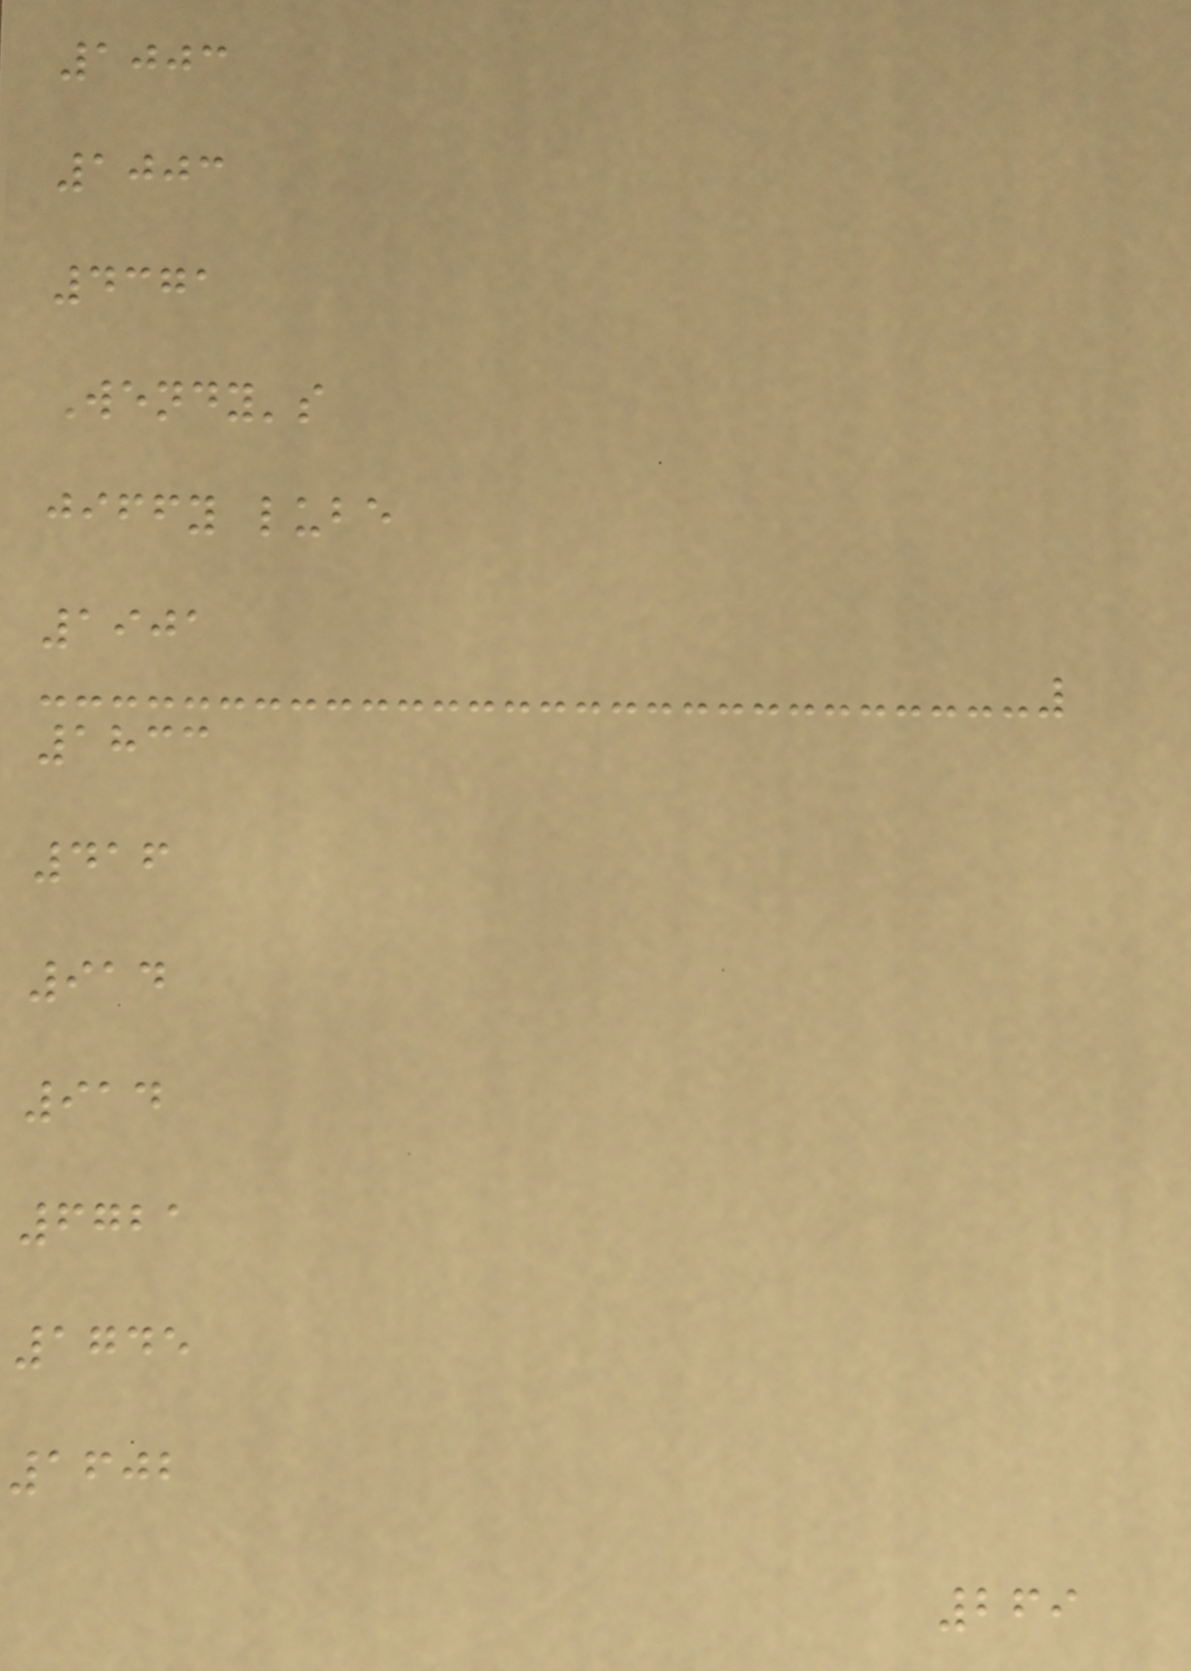1003
1003
4371
Wendy's
jiffy lube
1901
1833
416
914
914
6721
1745
1602
269
